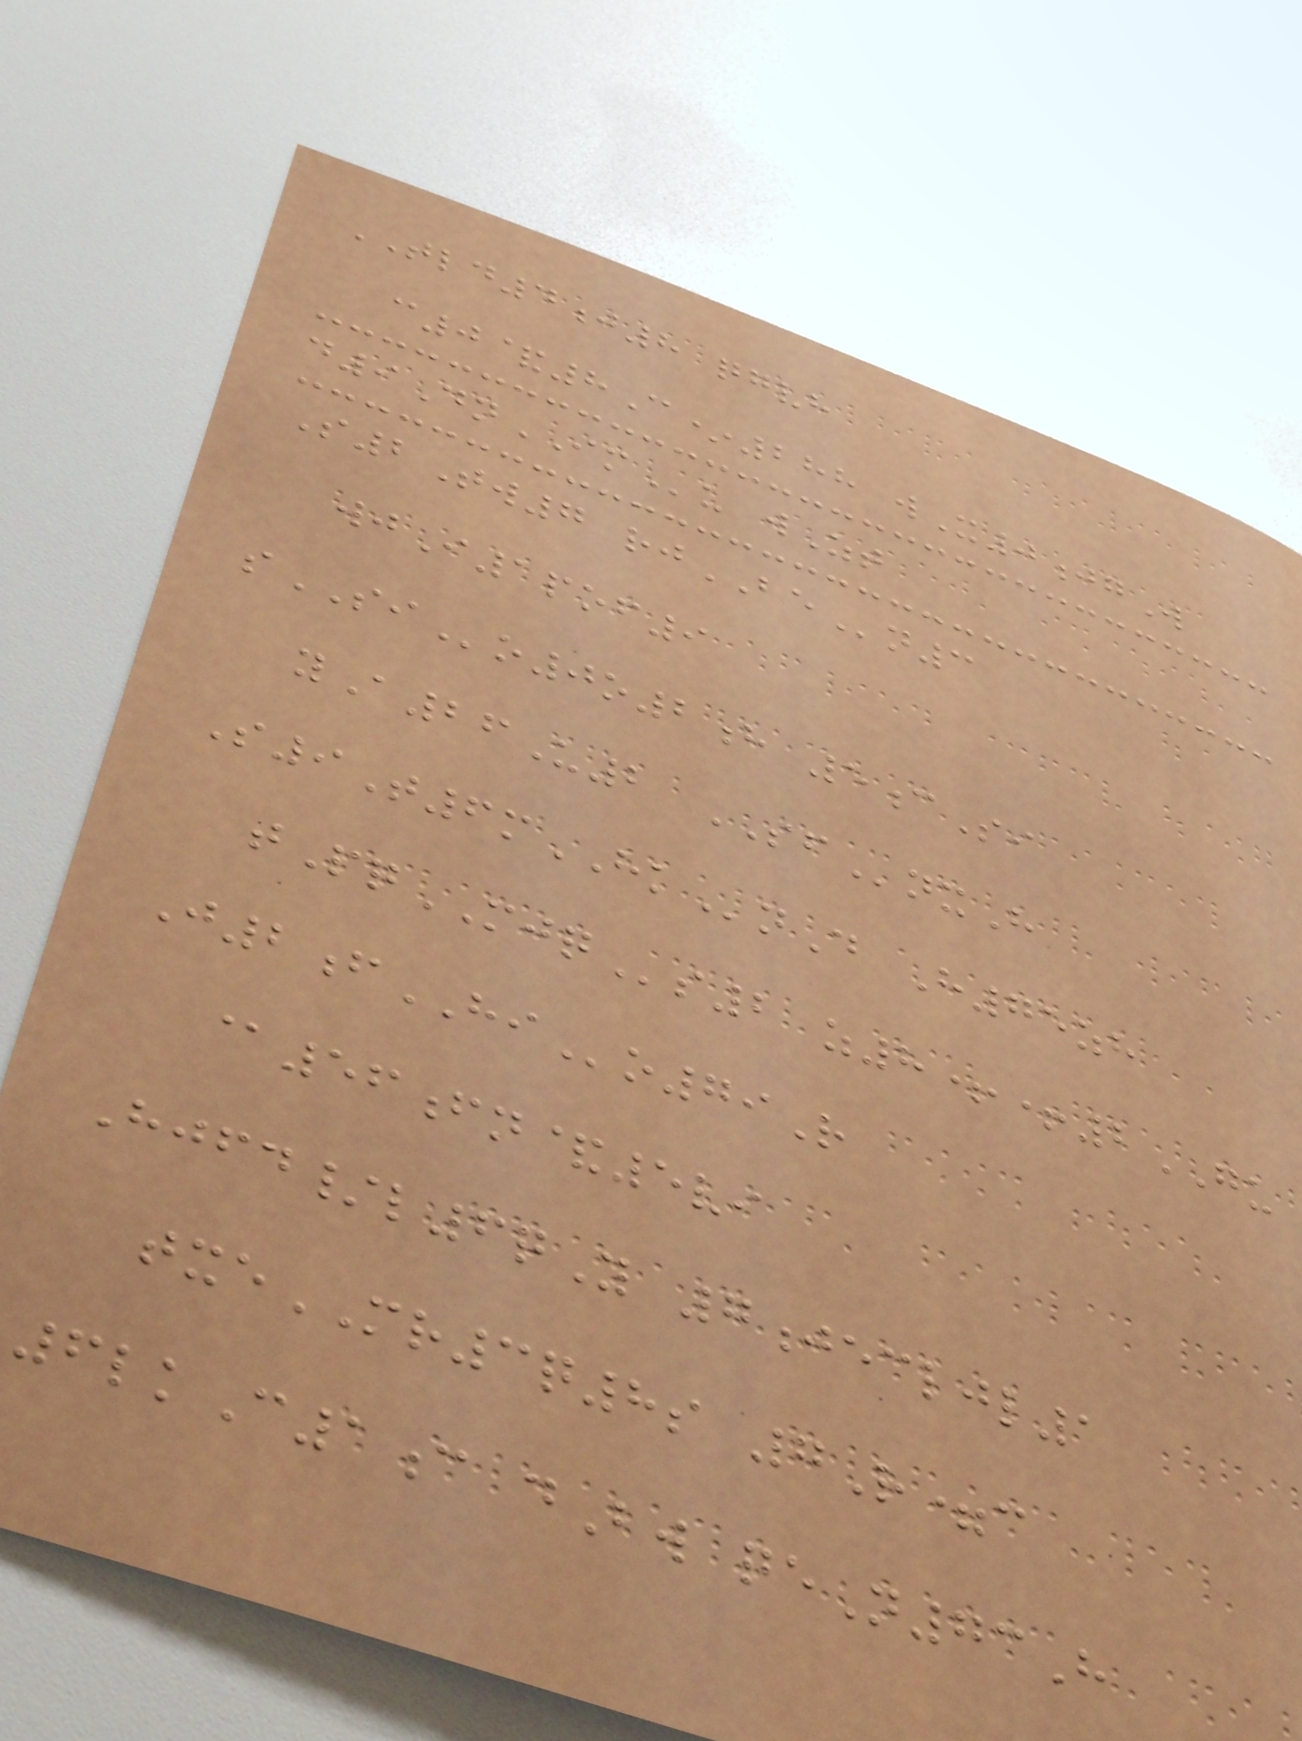TLD4j8 qgvh
c0&8C*288 wX0jgW
d9DnIMu wZt
S2Tw7 rjBEn3
wjI1pof9
sSIo0o2h 5cSi
yA26U2 SFnxH
S9T6mHKnD H75zh
tPqMJQs2 z8++2GU
J2fHIo79R
@56fn&5vi
Hjfd/l6qY 7jecljl1
txeMR3q8s 7R=c
6lkC1c dBw qeN73H
